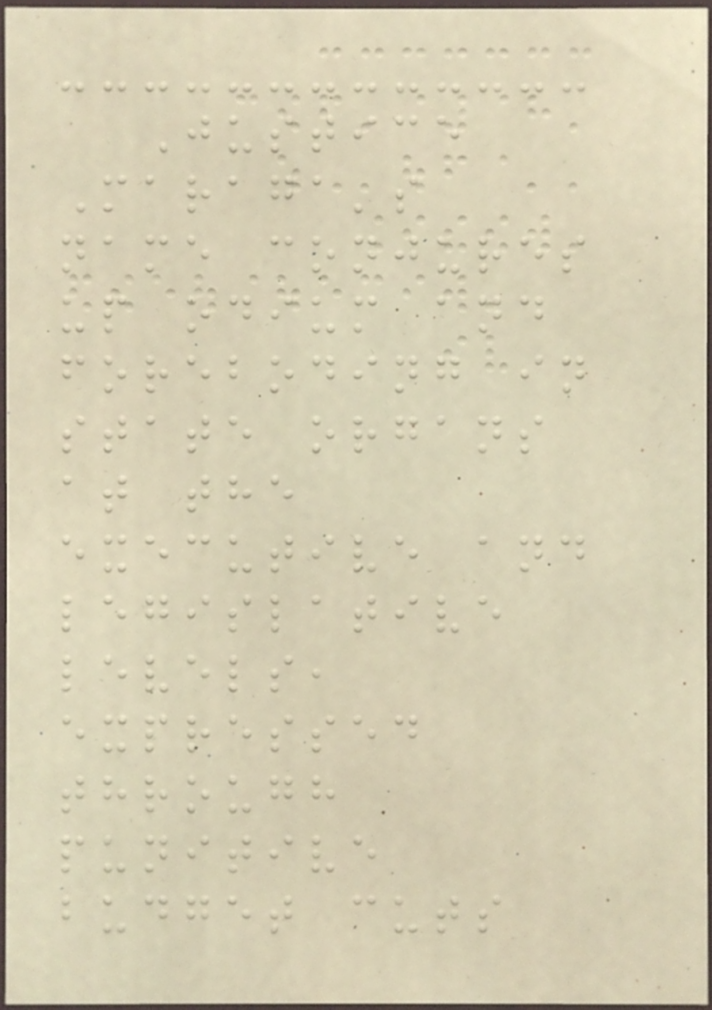Justice
Maraga's
name conjures
up odium and
foreboding in
state organs
at the
executive and
legislative
levels,
expressed
through
punitive
budget cuts
